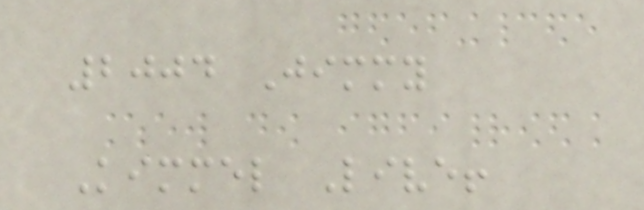2004 Jimmy
Kimmel Live!
